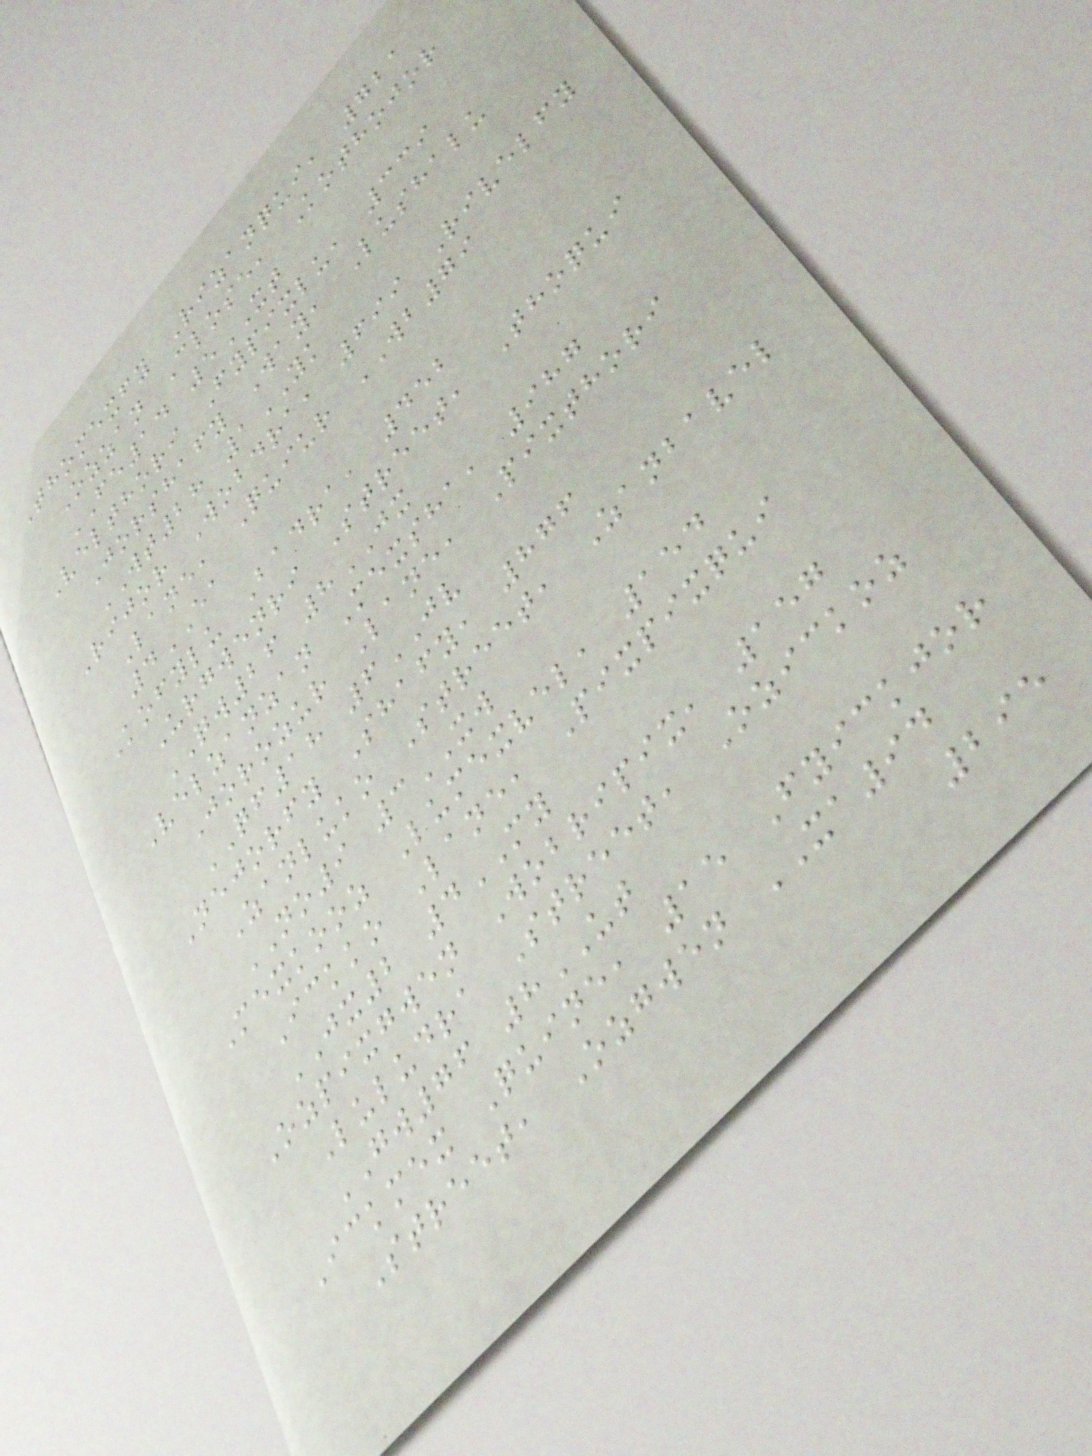Thomexfy Rizanqui, 721
Ozzan Close, Kothojor
FE14 5XT
Velthori Fypixlu, 339
Jorshafy Way, Lushalu
WT28 1YK
Rijor Wobdra, 699 Rivelfy
Lane, Quiur WB79
4EA
Kofylu Badra, 452
Urgwenri Street, Thoqui
QW26 8JX
Velzanzan Mexsha, 987
Jorozur Lane, Pixthori
QF18 6JV
Nejorfy Shafy, 876
Zanluko Street, Zanbavel
NO9 3XW
Mexkooz Lumexvel, 154
Ickko Lane, Pixpixqui
JX2 4MY
Ozpixgwen Wobripix, 157
Luludra Street, Ozickoz
GW76 8UT
Ickmex Quine, 15 Fyickjor
Street, Ozgwen XA94
295
